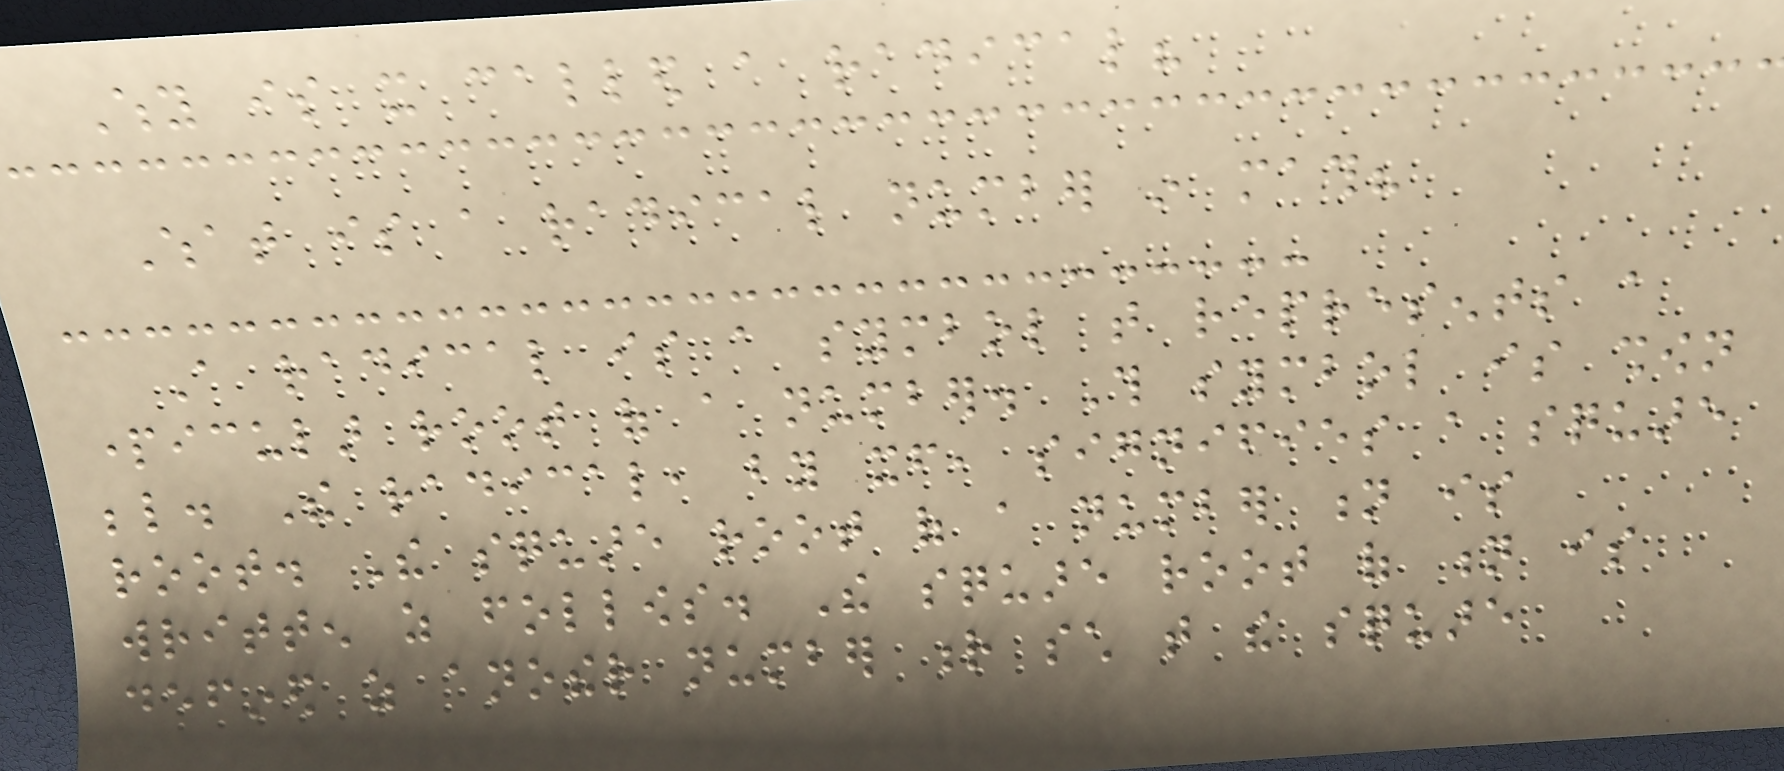Why is it called a radical?
What is a radical number in math?
A radical is a symbol that represents a
particular root of a number. This symbol is shown
below. The radical, by itself, signifies a square
root. The square root of a number n is
written as follows. The square root of n is
defined as another number r such that the square
